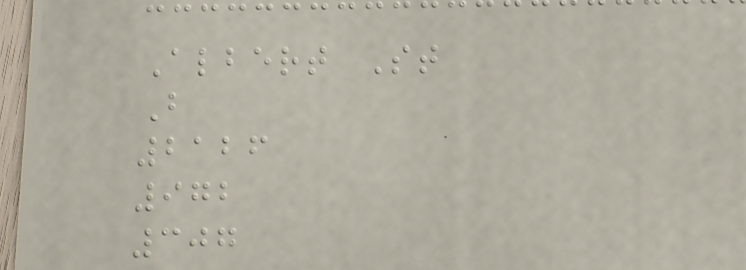Albert St
B
2126
972
307
